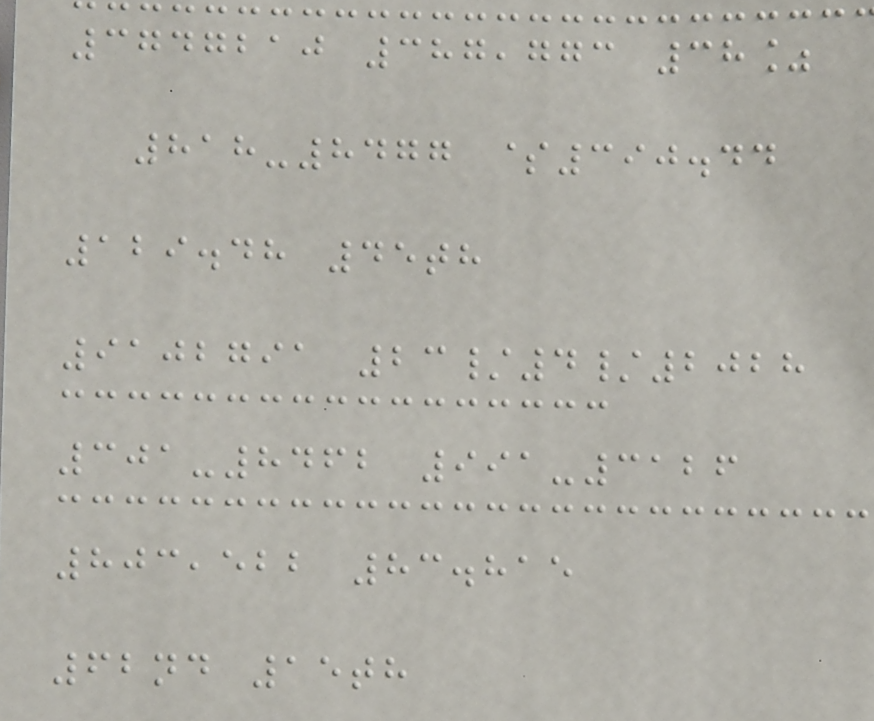3747210 387,773 38%
818-8477 $390.44
129.48 45th
9102791 23/4/2028
301-8462 991-3126
803,522 83.815
62nd 15th
